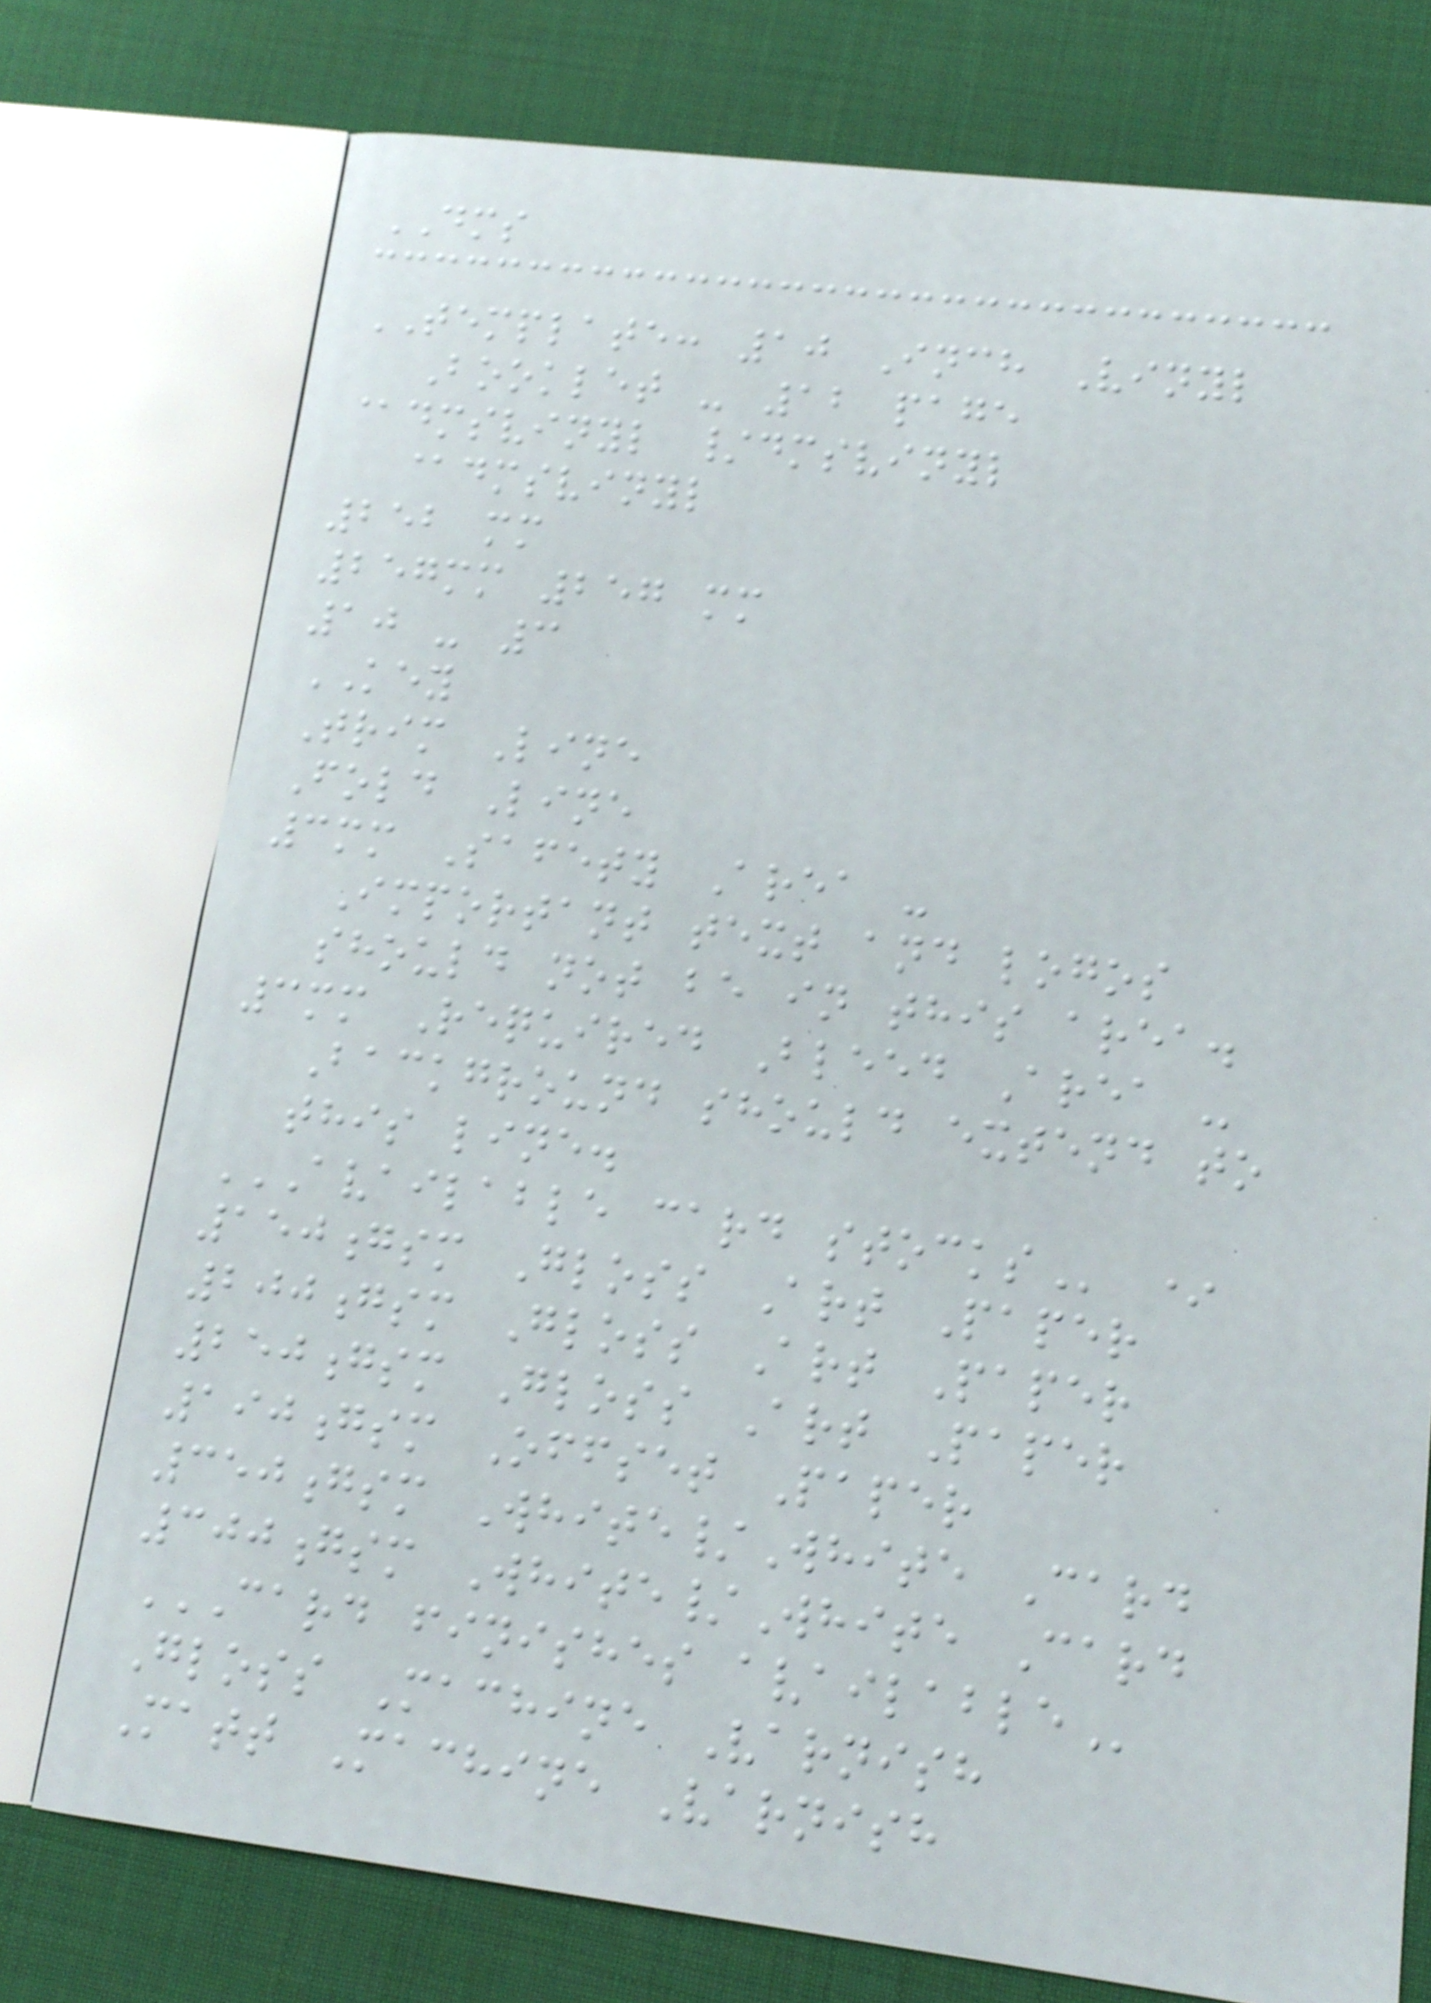DMS
TEMPLATE: 10 Inch Vinyl
Booklet - 12 page
@dmsvinyl /dmsvinyl
@dmsvinyl
252 mm
257mm 257 mm
10 - 3
KEY
Trim Line
Fold Line
3mm Safety Area -
Important text and logos
should not be in this area.
3mm Required Bleed Area -
Background should extend to
this line.
AVAILABLE CARD STOCKS *
150gsm Gloss Art Paper
200gsm Gloss Art Paper
250gsm Gloss Art Paper
190gsm Offset Paper
350gsm White/White Card
300gsm White/White Card
CARD FINISHES AVAILABLE
Gloss Machine Varnish
Matt Machine Varnish
